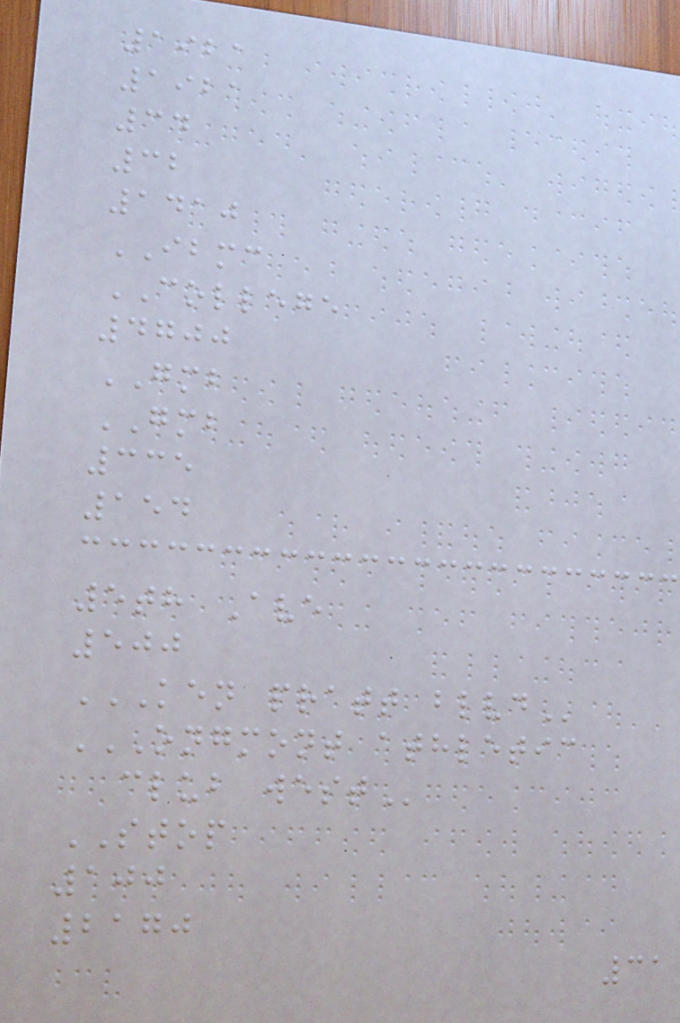1921
1921
34
32
1410
IBMC
COLLEGE
4700
GMB
GMB
335
154
5th Ave
500
KEN PRATT BLVD
ONGMONT ATHLETIC
CLUB WEST
STOP
100
2170
31
